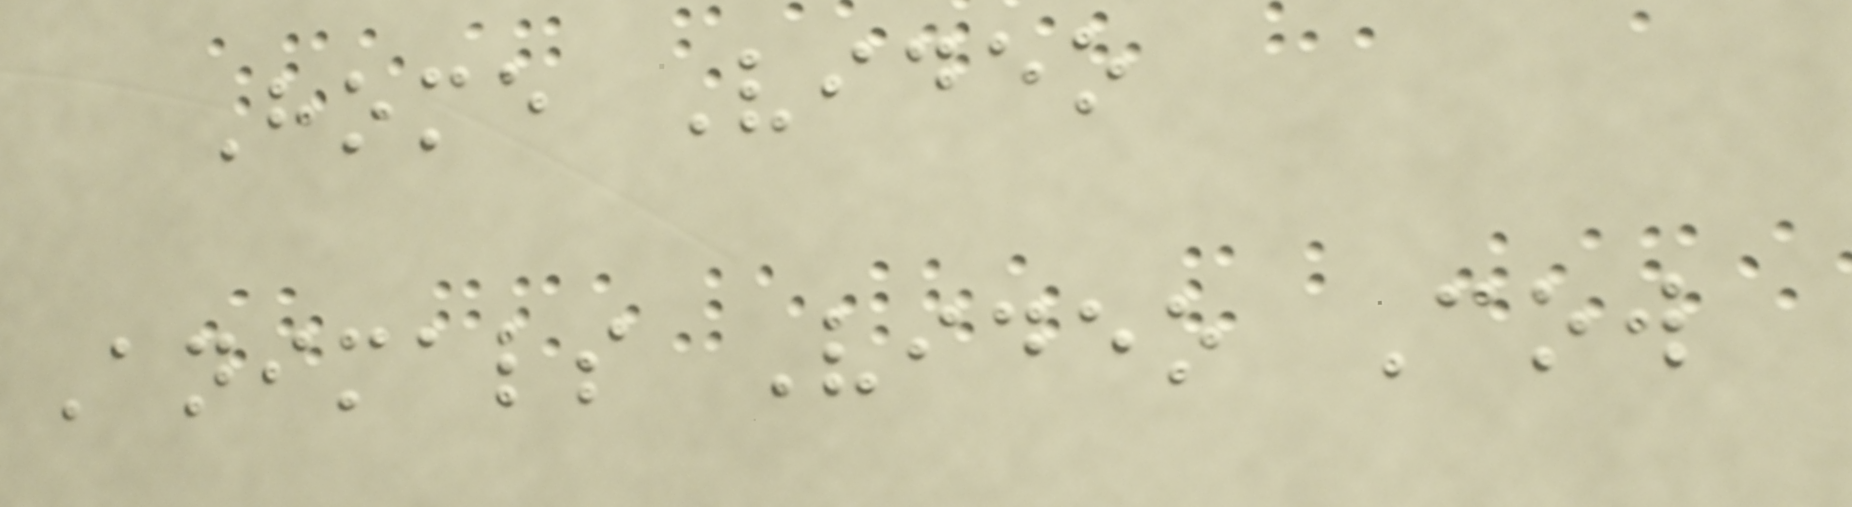Home Video
Animals Video Cow
